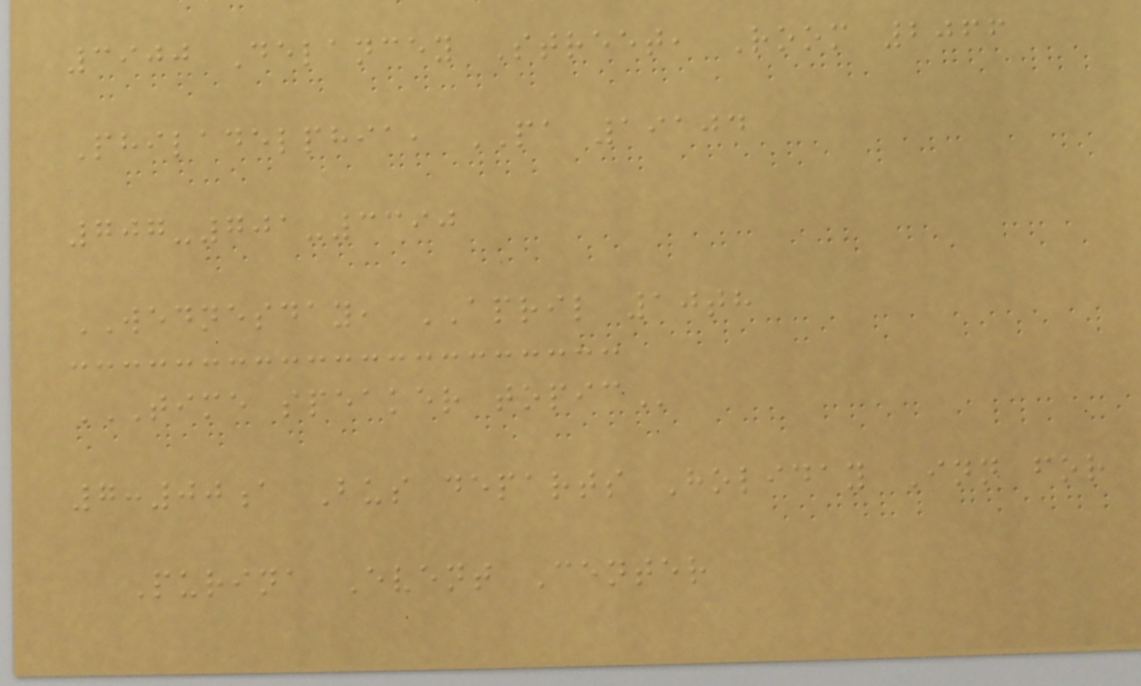3900 Delancey Street, Room 2066
Philadelphia, PA 19104
707-701-3390
WEDNESDAY, APRIL 10th
TIME SPEAKER TOPIC
7:00a Bus departs Holiday Inn for
Purina Event Center
